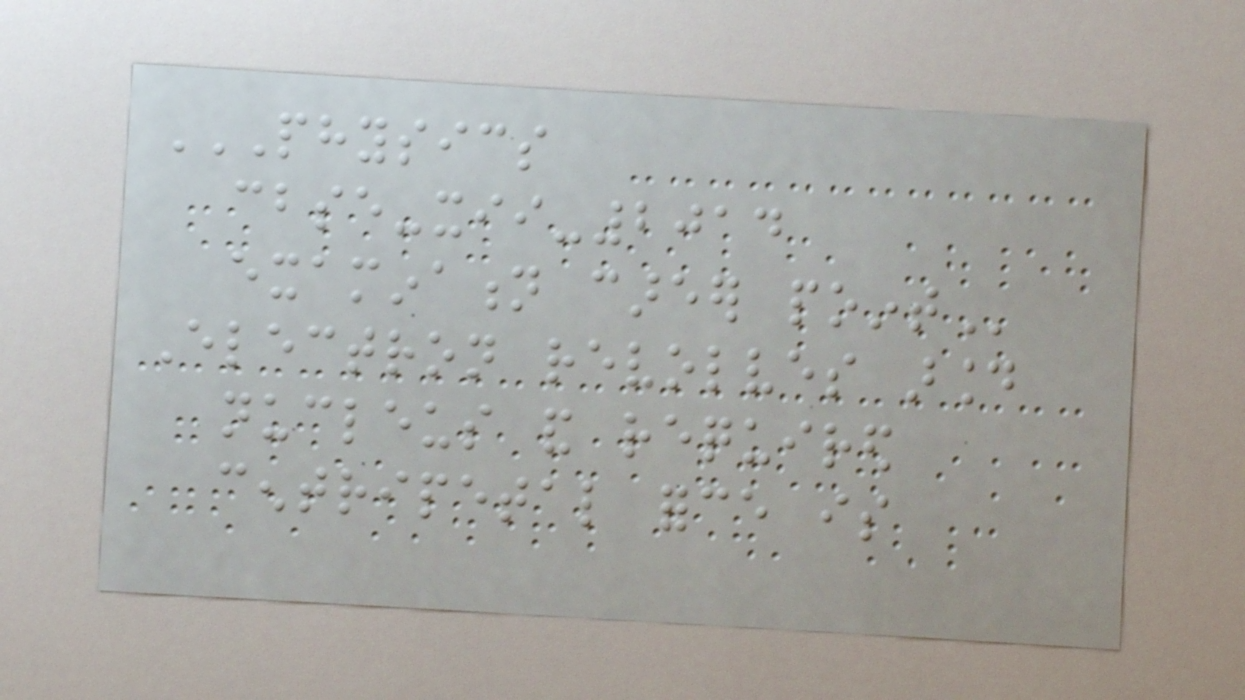PHYSICS
CBSE-XII-2014
EXAMINATION CAREER POINT
Electron revolves around
nucleus and required
centripetal force is
